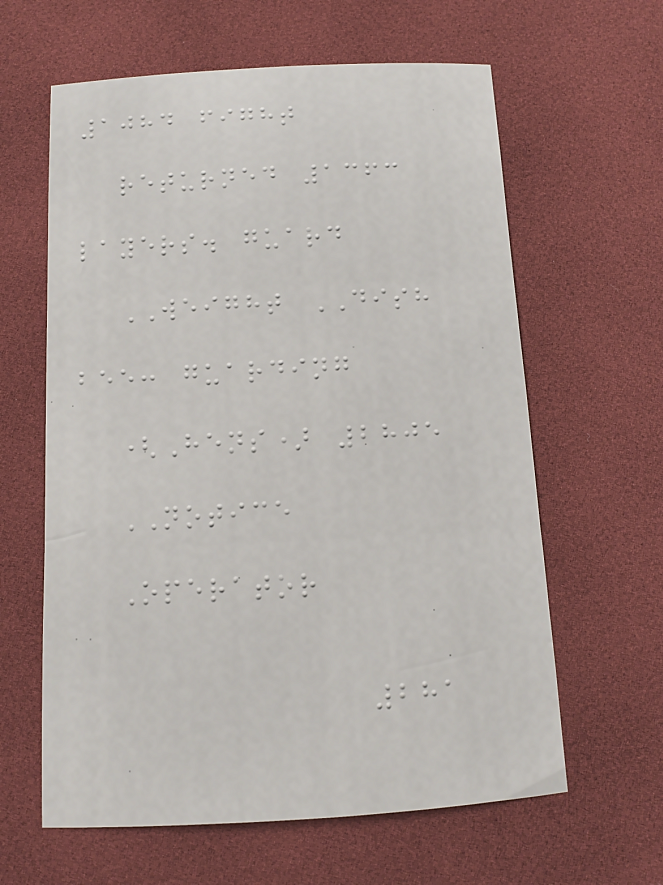1084 fight
returned 1363
layers. guard
WEIGHT DISH
bee: guarding
(Hens) 2805
NOTICE
Operator
281
